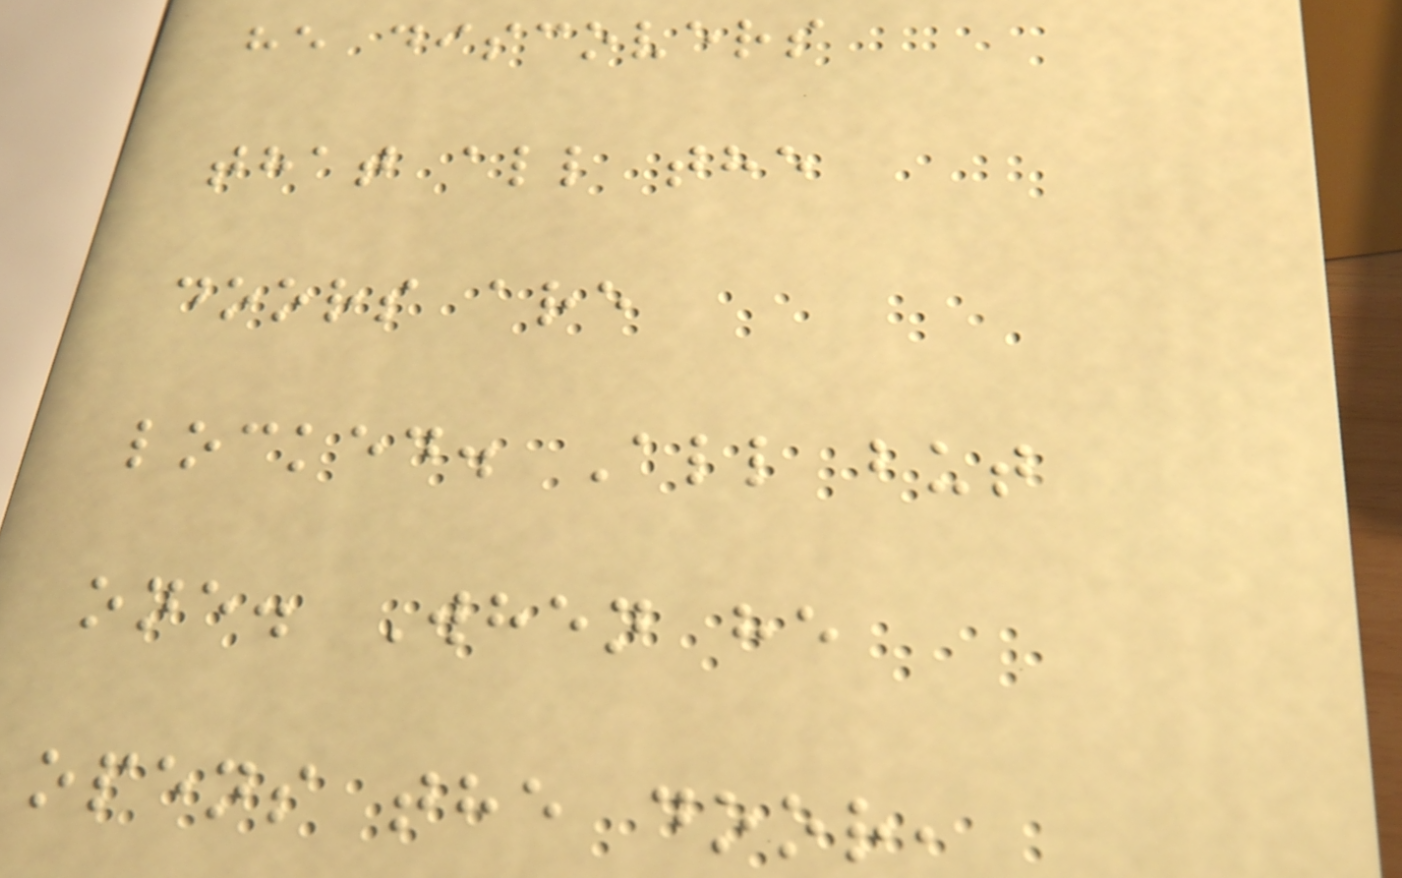he discovers
that all the
doors are
locked. All but
one. When he
opens the door,
